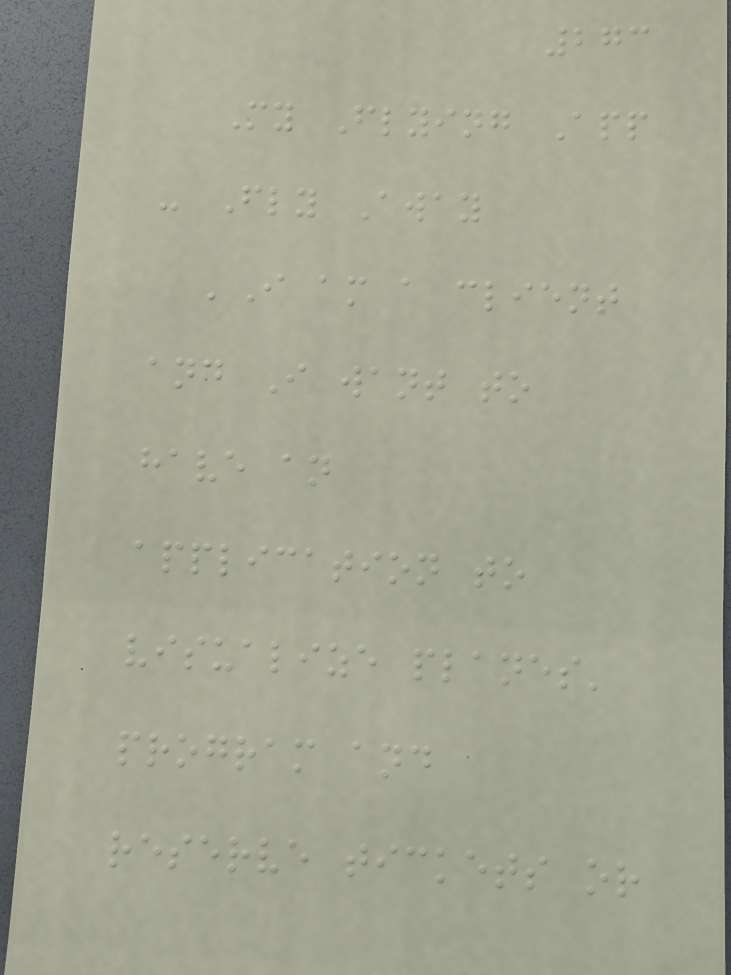273
My Flying App
- Fly Away
'I am a client
and I want to
have an
application to
visualize planes'
program and
reserve tickets or
